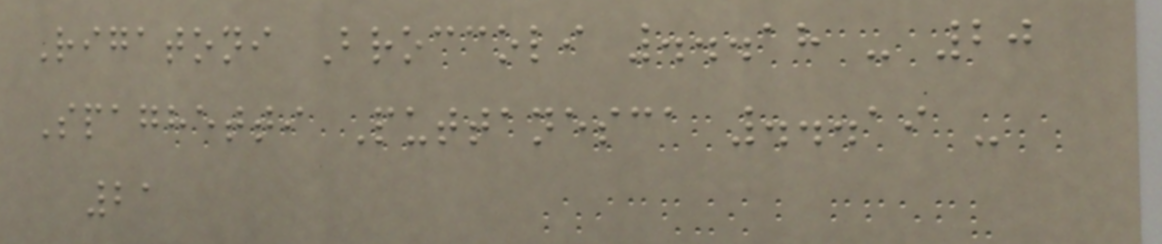Rigatoni Broccoli ...18 - 20
Spaghetti Puttanesca ...19 -
21
